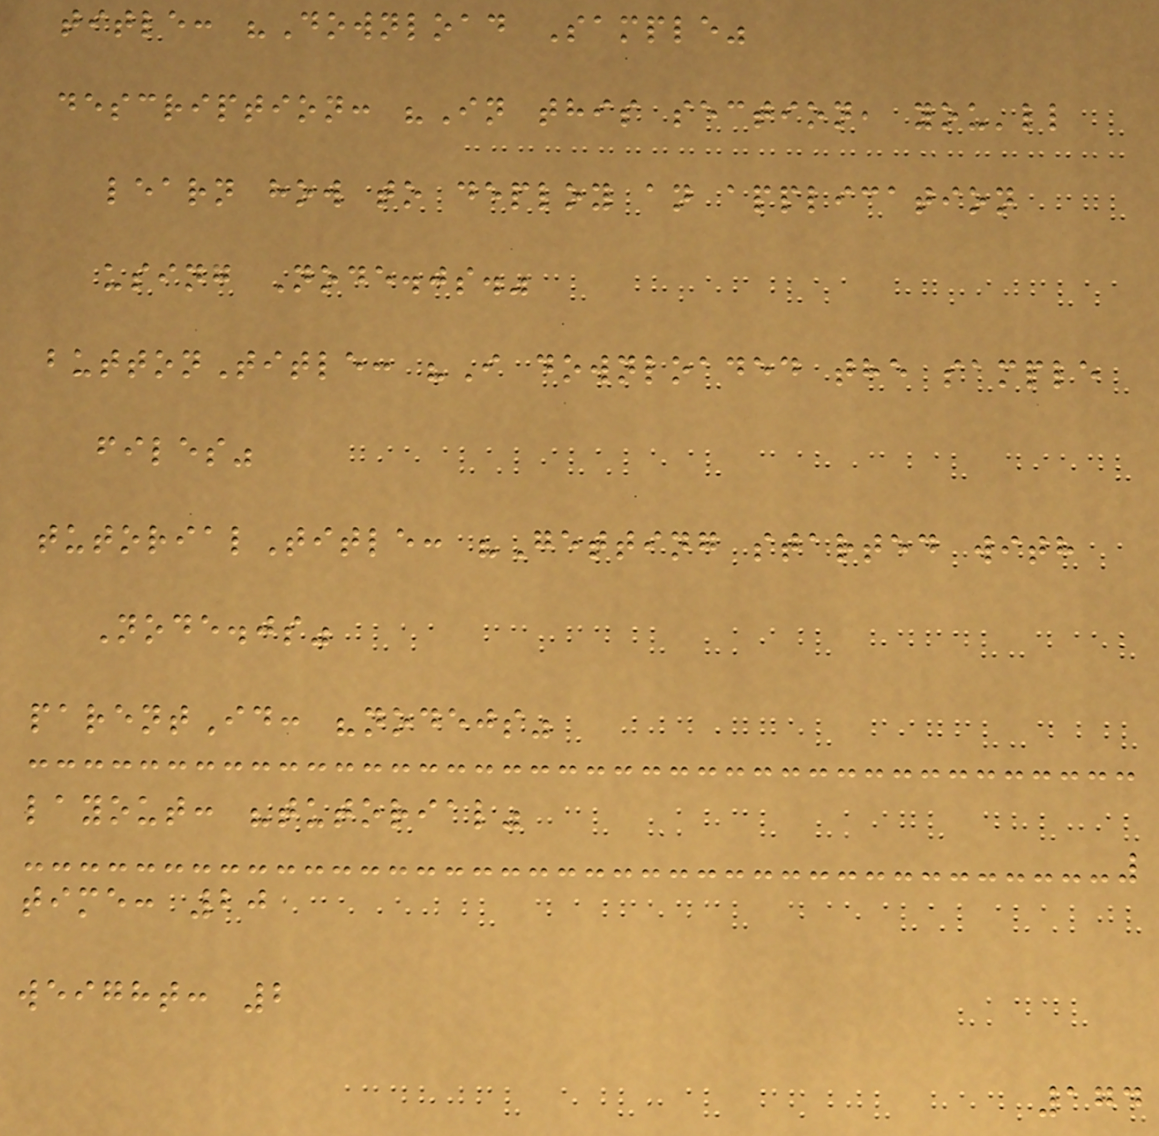title: "Download Sample"
description: "In this section, you'll
learn how to deploy an application
using Node.js."
buttonTitle: "I downloaded the sample
files"
tutorialTitle: "Getting started with
Node.js"
parentId: "nodejs"
layout: "tutorial"
time: 20
weight: 2
174
